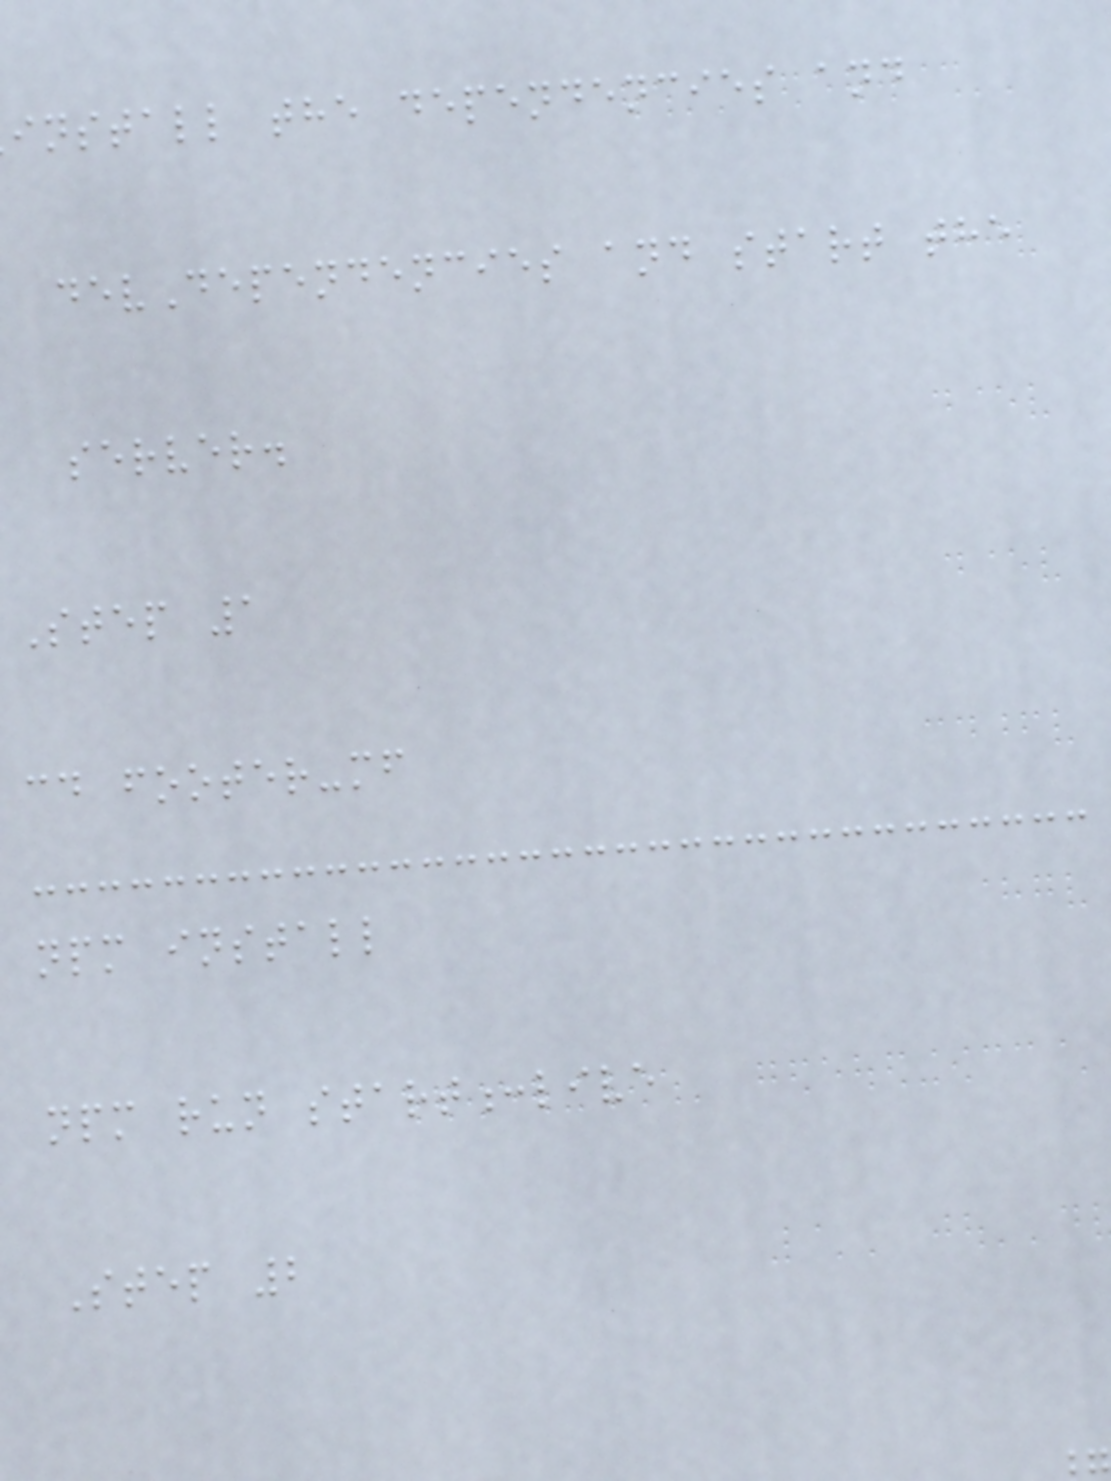install the dependencies and
devDependencies and start the
server.
Step 1
cd footer-mf
npm install
npm run start:live
Step 2
